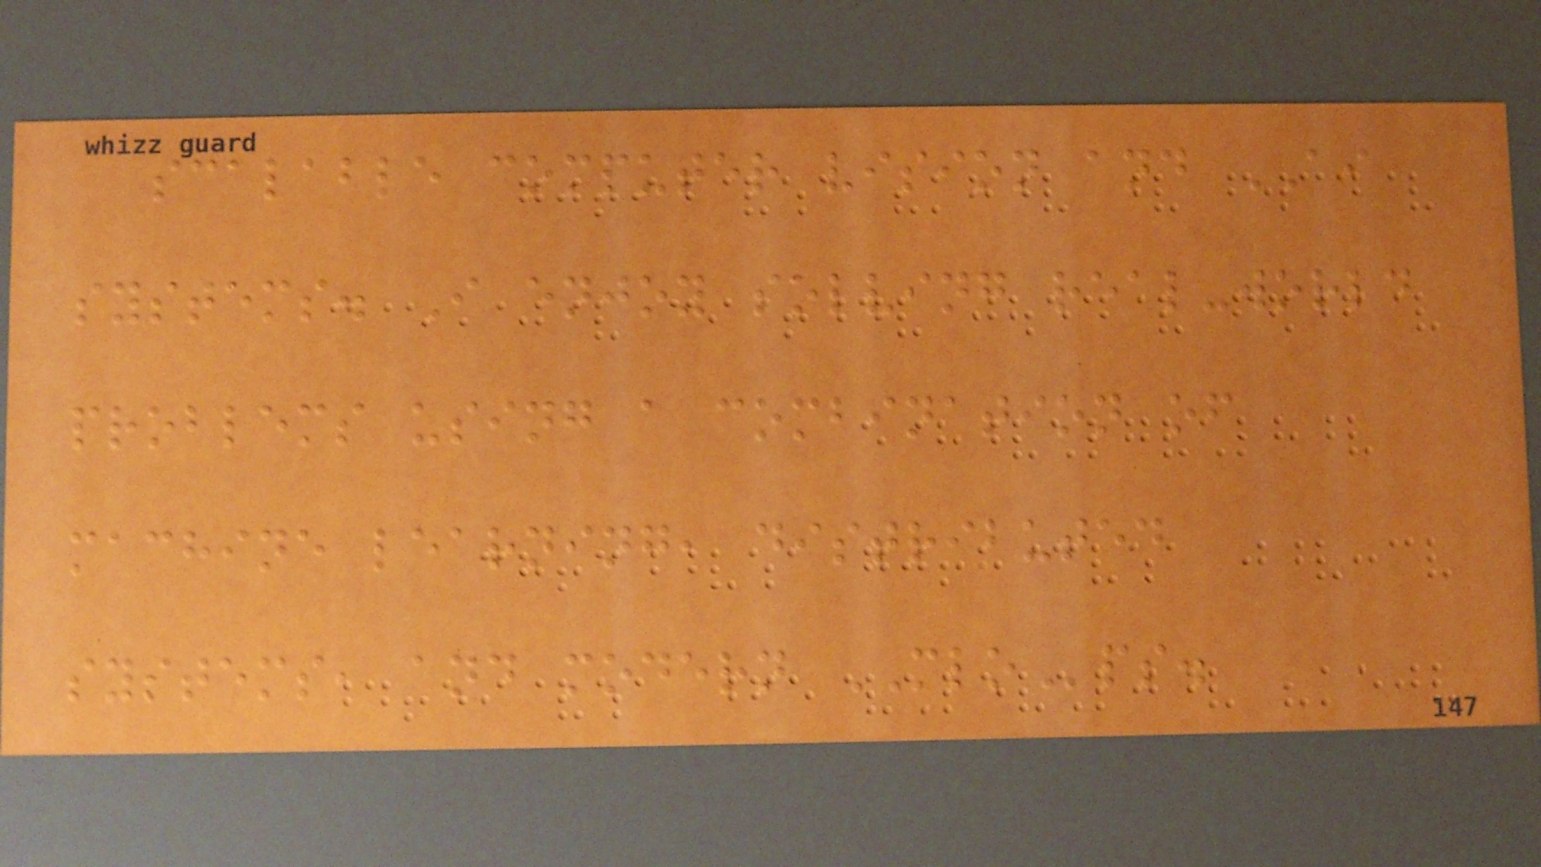scalable computer vision and AI
systems. I enjoy solving real-world
problems using a combination of
machine learning, distributed
systems, and modern MLOps.
